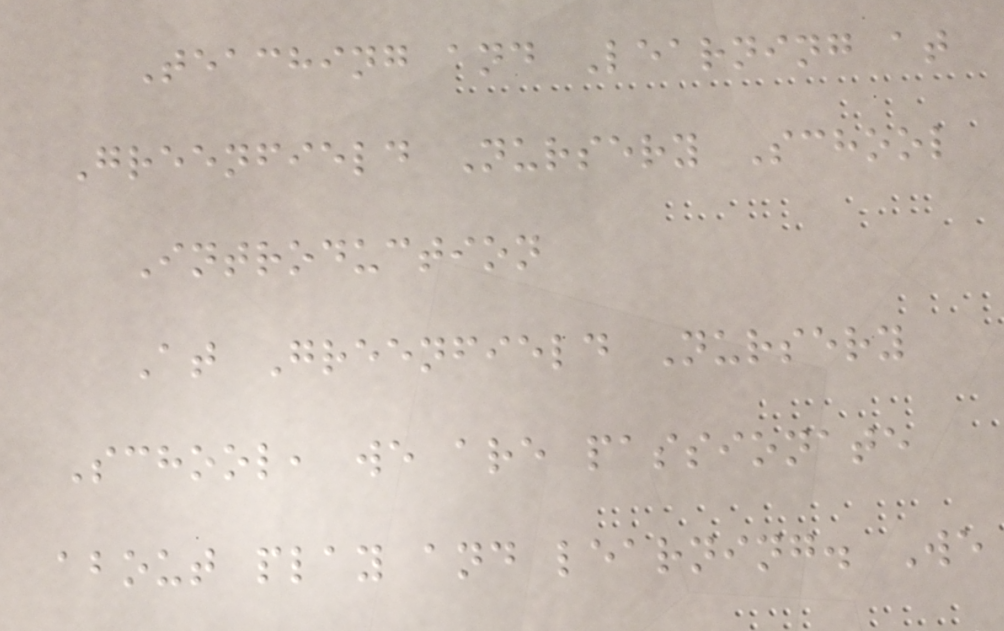Teaching and Learning at
Greenfield Nursery School
Introduction
At Greenfield Nursery
School, we are passionate
about play and learning. We
